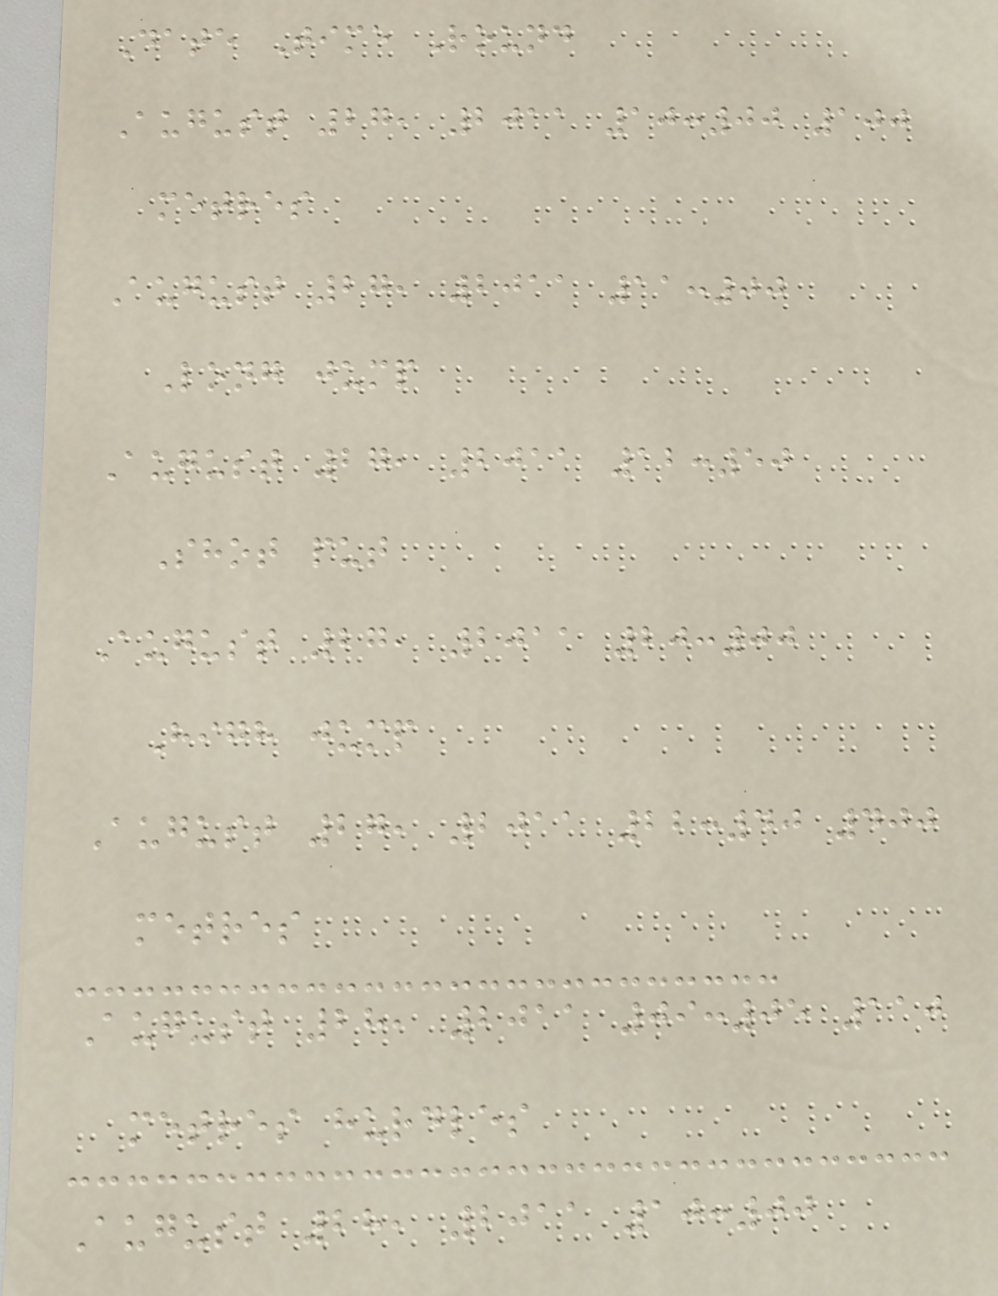Date Time Round
August 27, 2011 10:00 100
metres
August 27, 2011 11:00
Long jump
August 27, 2011 12:50
Shot put
August 27, 2011 20:00
High jump
August 27, 2011 22:40 400
metres
August 28, 2011 09:05 110
metres hurdles
August 28, 2011 10:00
